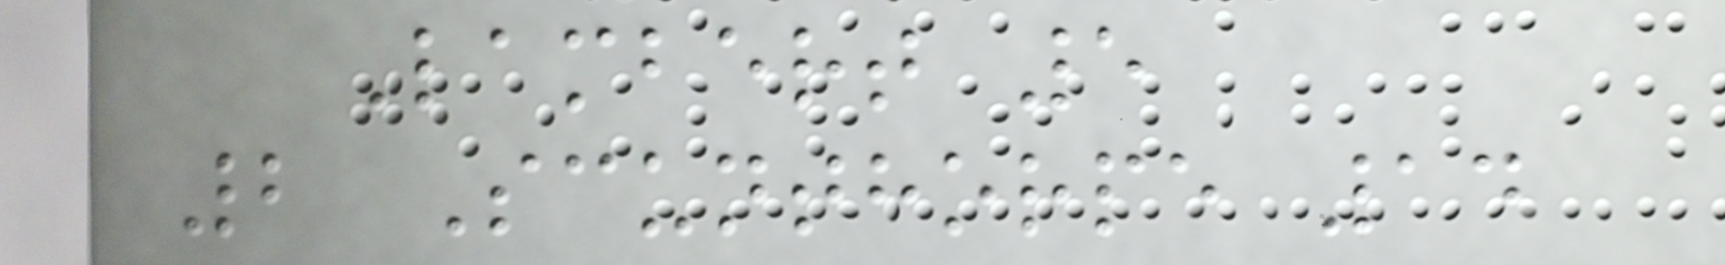Lambert 5
2 Scunthorpe 14
